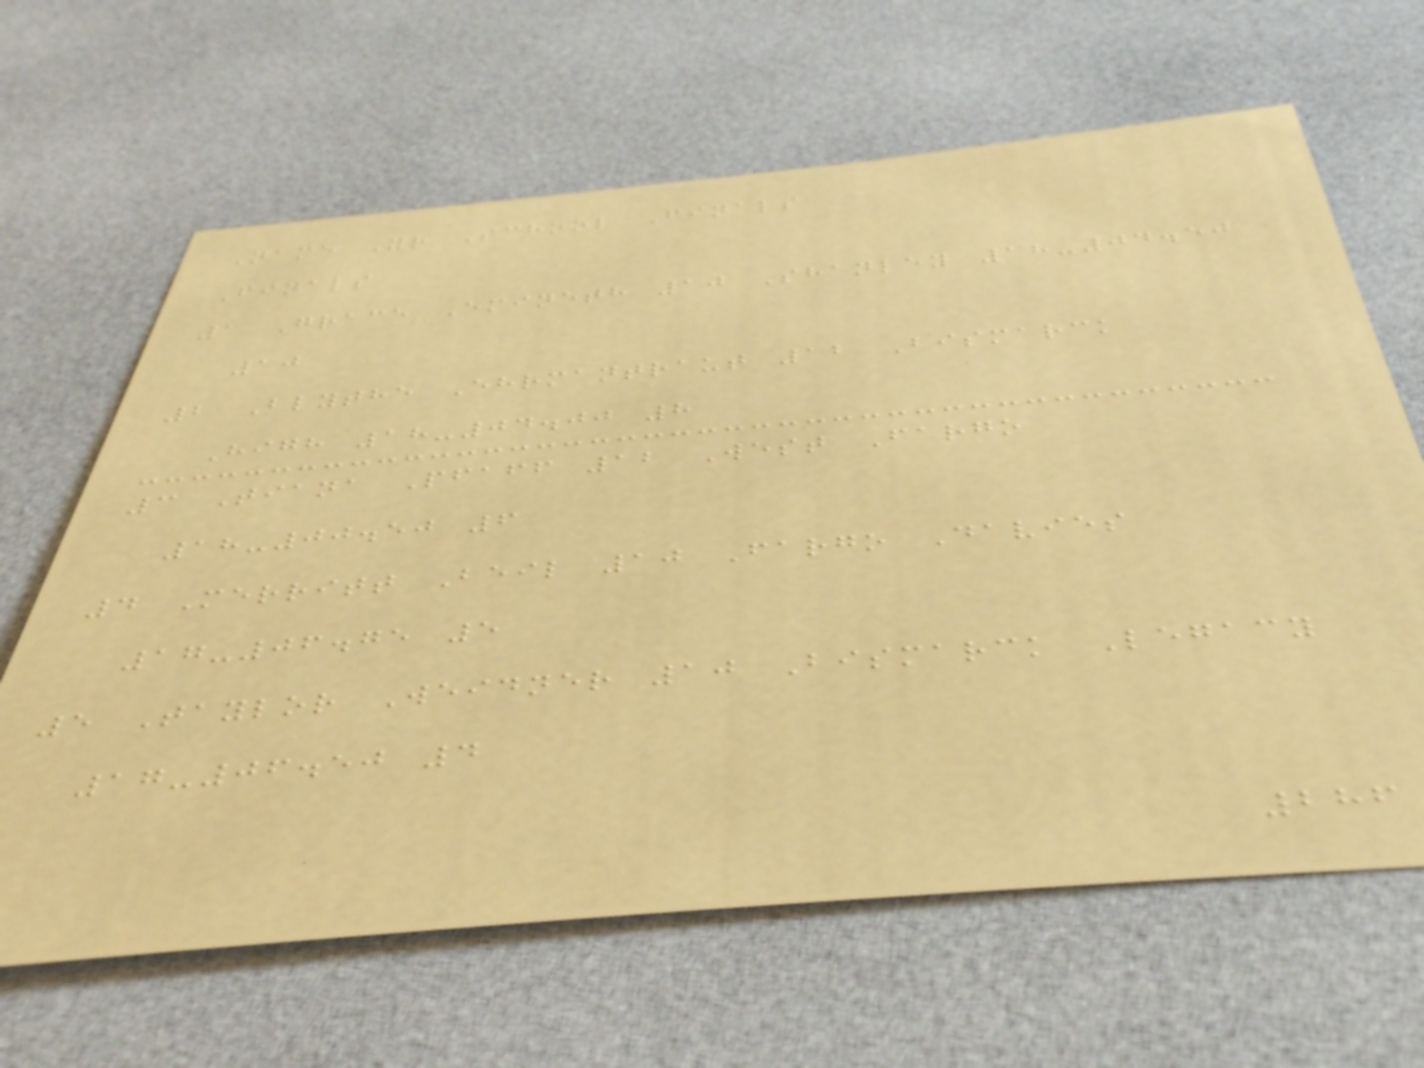Name Yr School Finals
Finals
1 Grace Emineth 10 Shanley 18-04.50
10
2 Blythe Ehrmantraut 12 Bismarck
High 18-04.00 8
3 Tiana Pfaff 12 West Fargo
18-00.50 6
4 Merritt Beil 10 Fargo Davies
17-06.75 5
5 Taylor Weidner 10 Bismarck Legacy
17-06.50 4
286
